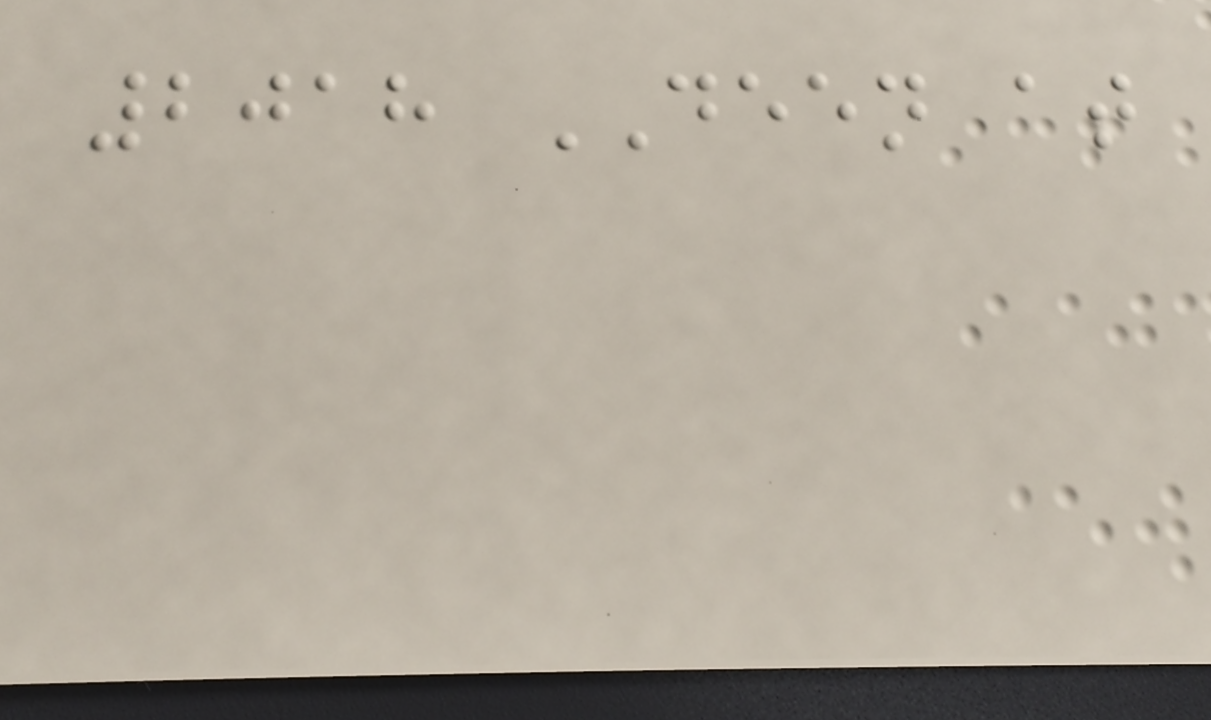2018 DEEN at
